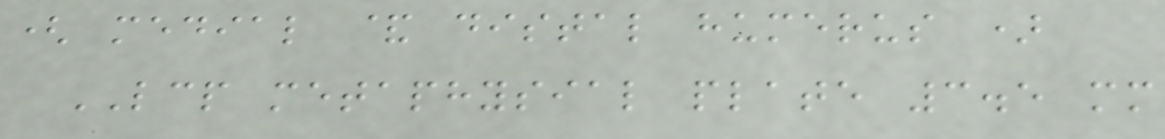( medial & distal humerus )
LCP metaphysial plate 3.5 mm
